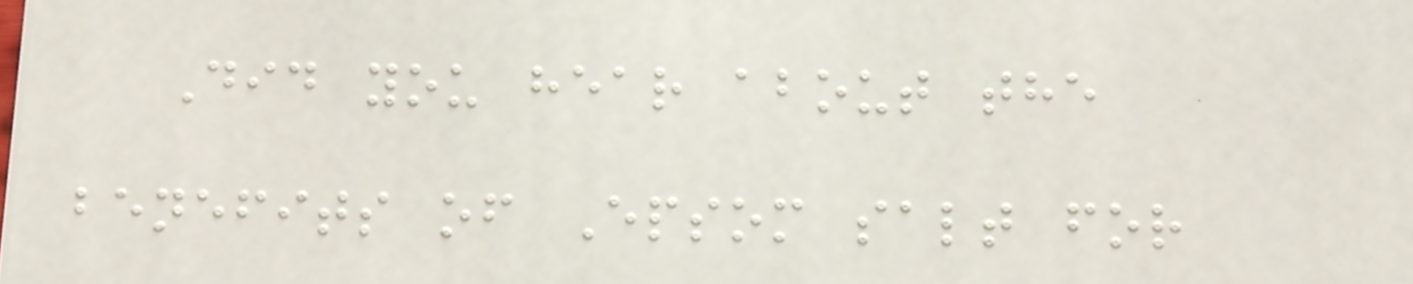Did you hear about the
benefits of Epsom salt for
